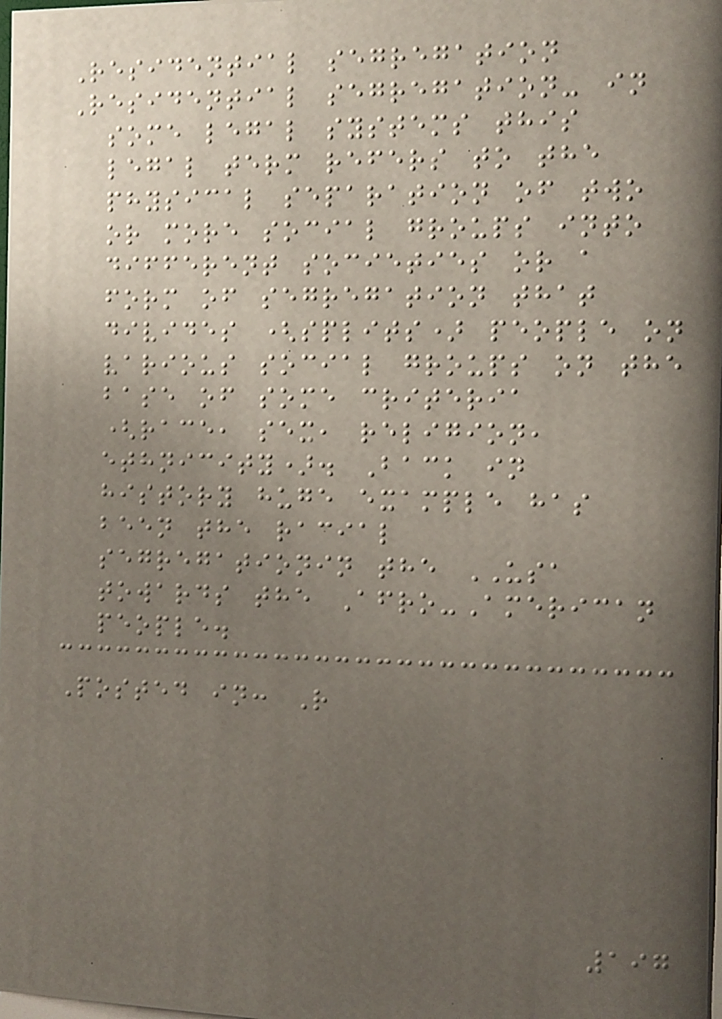Residential segregation
Residential segregation- in
some legal systems this
legal term refers to the
physical separation of two
or more social groups into
different societies or a
form of segregation that
divides (splits) people on
various social groups on the
base of some criteria
(race, sex, religion,
ethnicity). Back in
history huge example has
been the racial
segregationin the USA
towards the Afro-American
people.
Posted in: R
197
